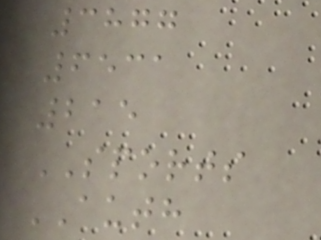3877
6531
215
SPORTS
AUTH
